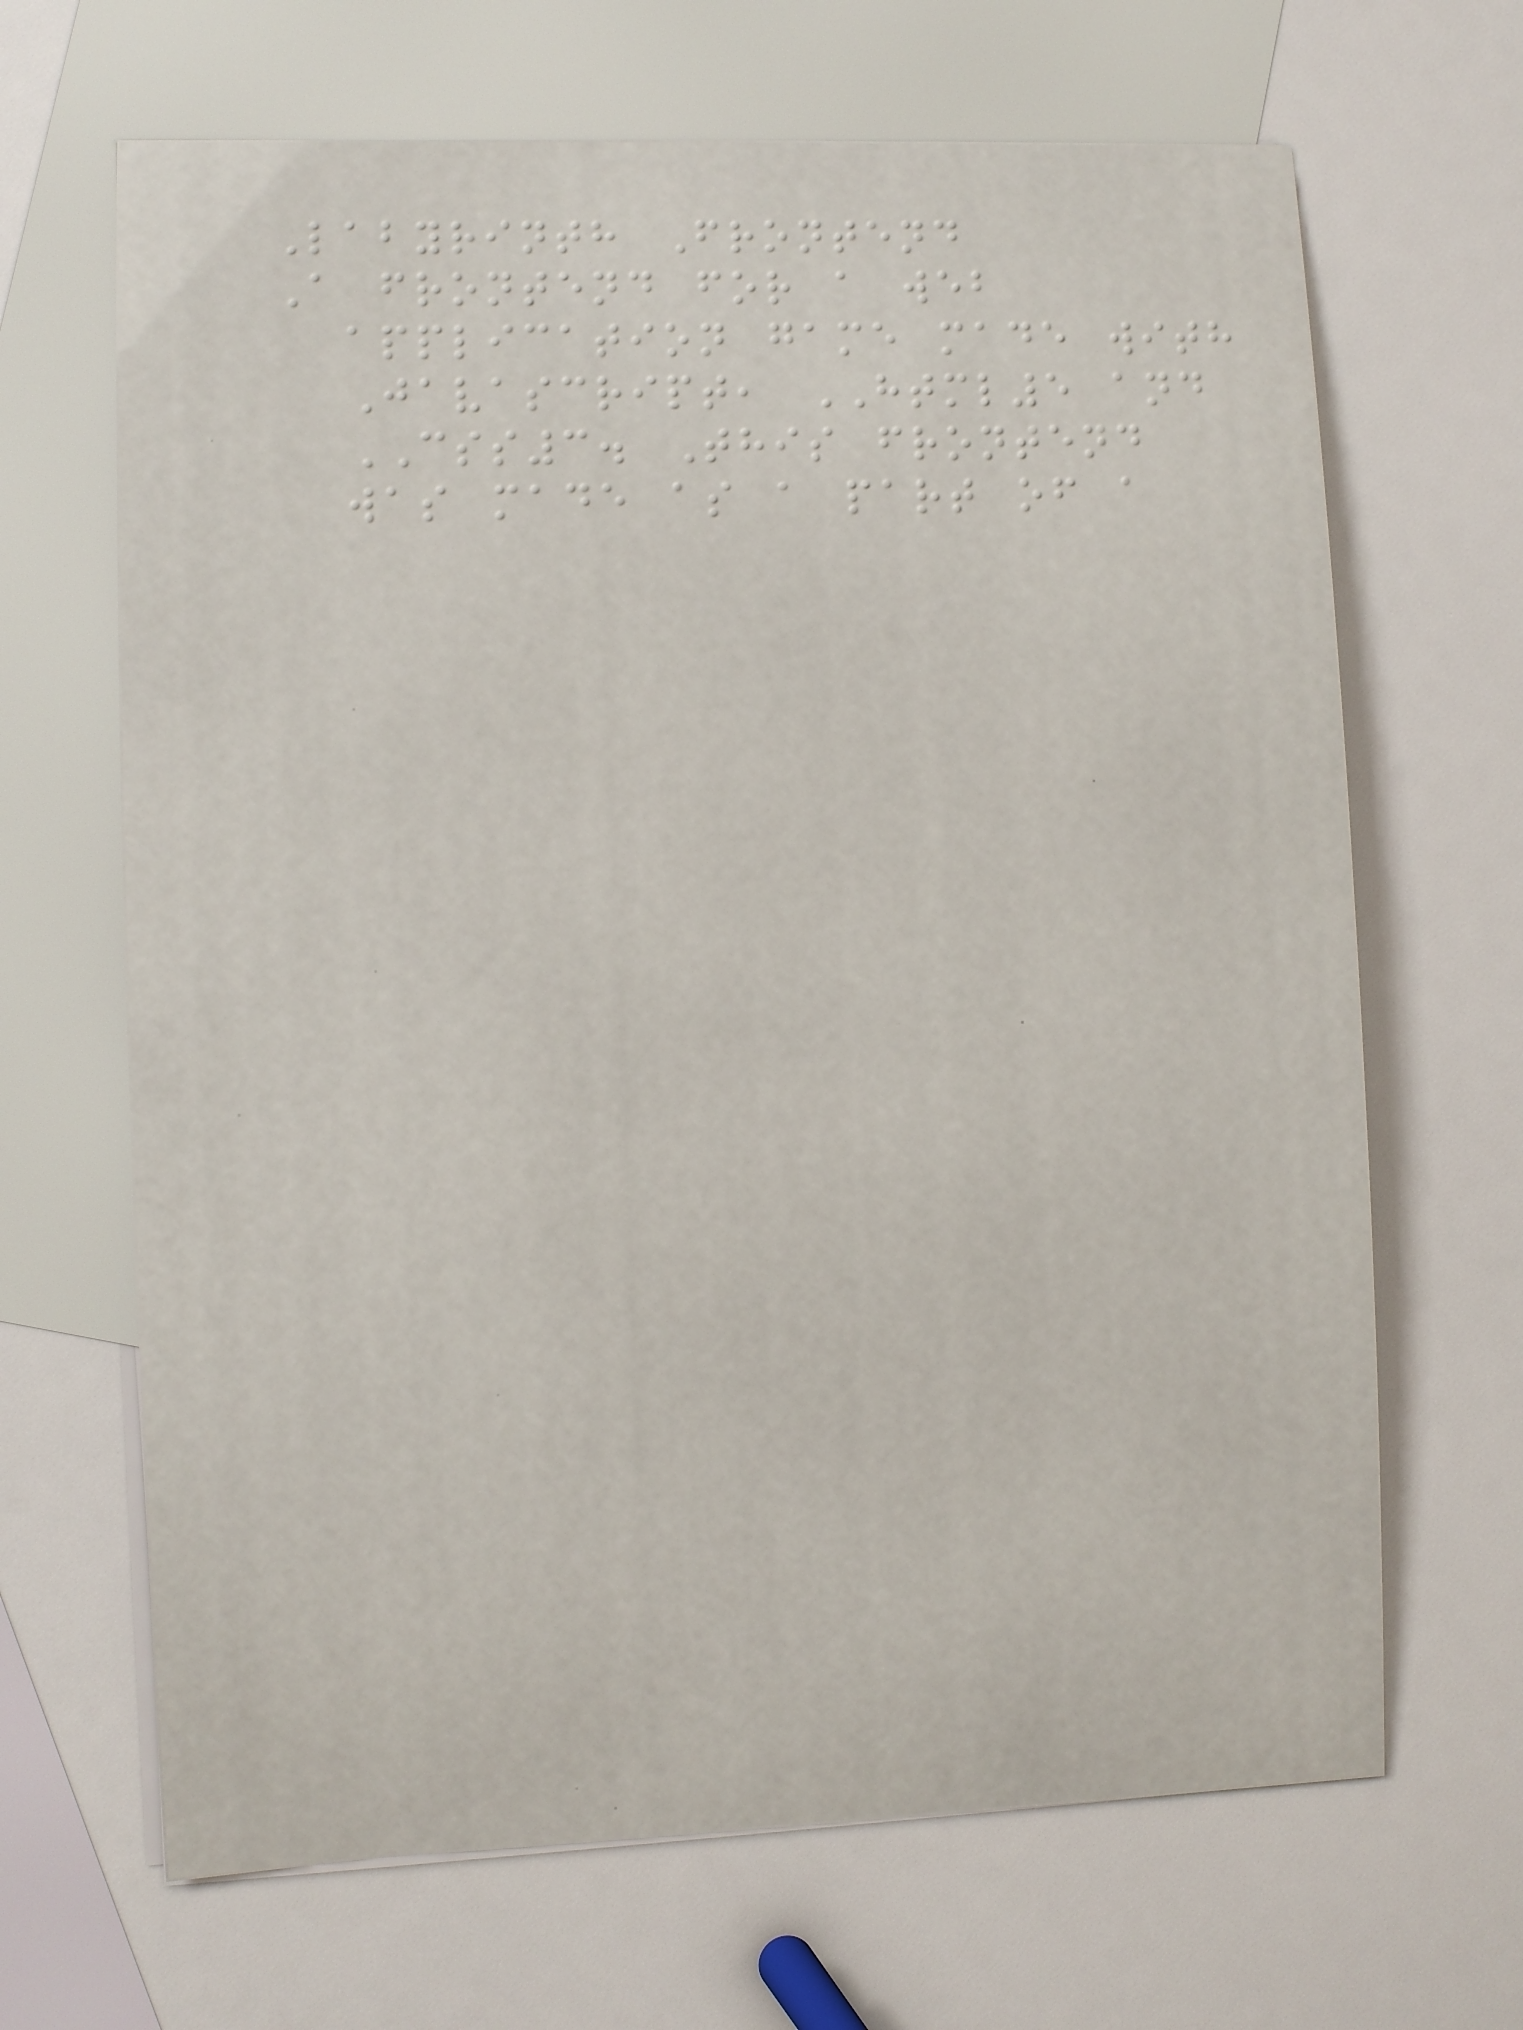Labyrinth Frontend
A frontend for a web
application game made with
Javascript, HTML5 and
CSS3. This frontend
was made as a part of a
